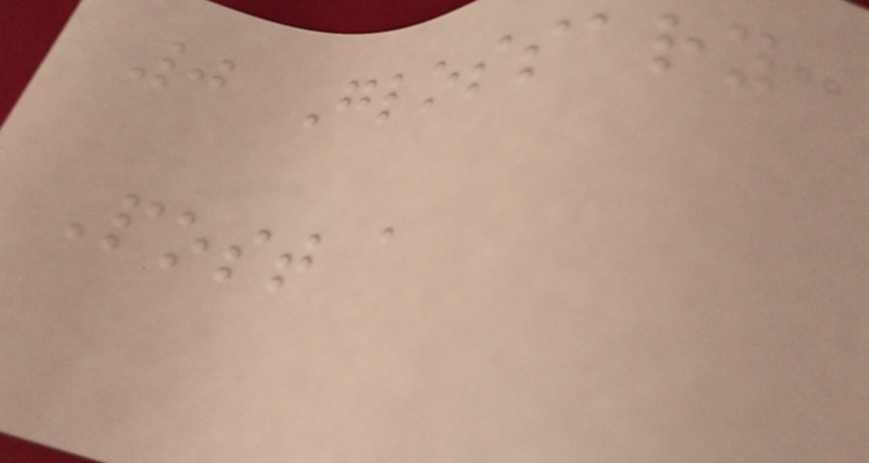0 Glossary:
Post a
